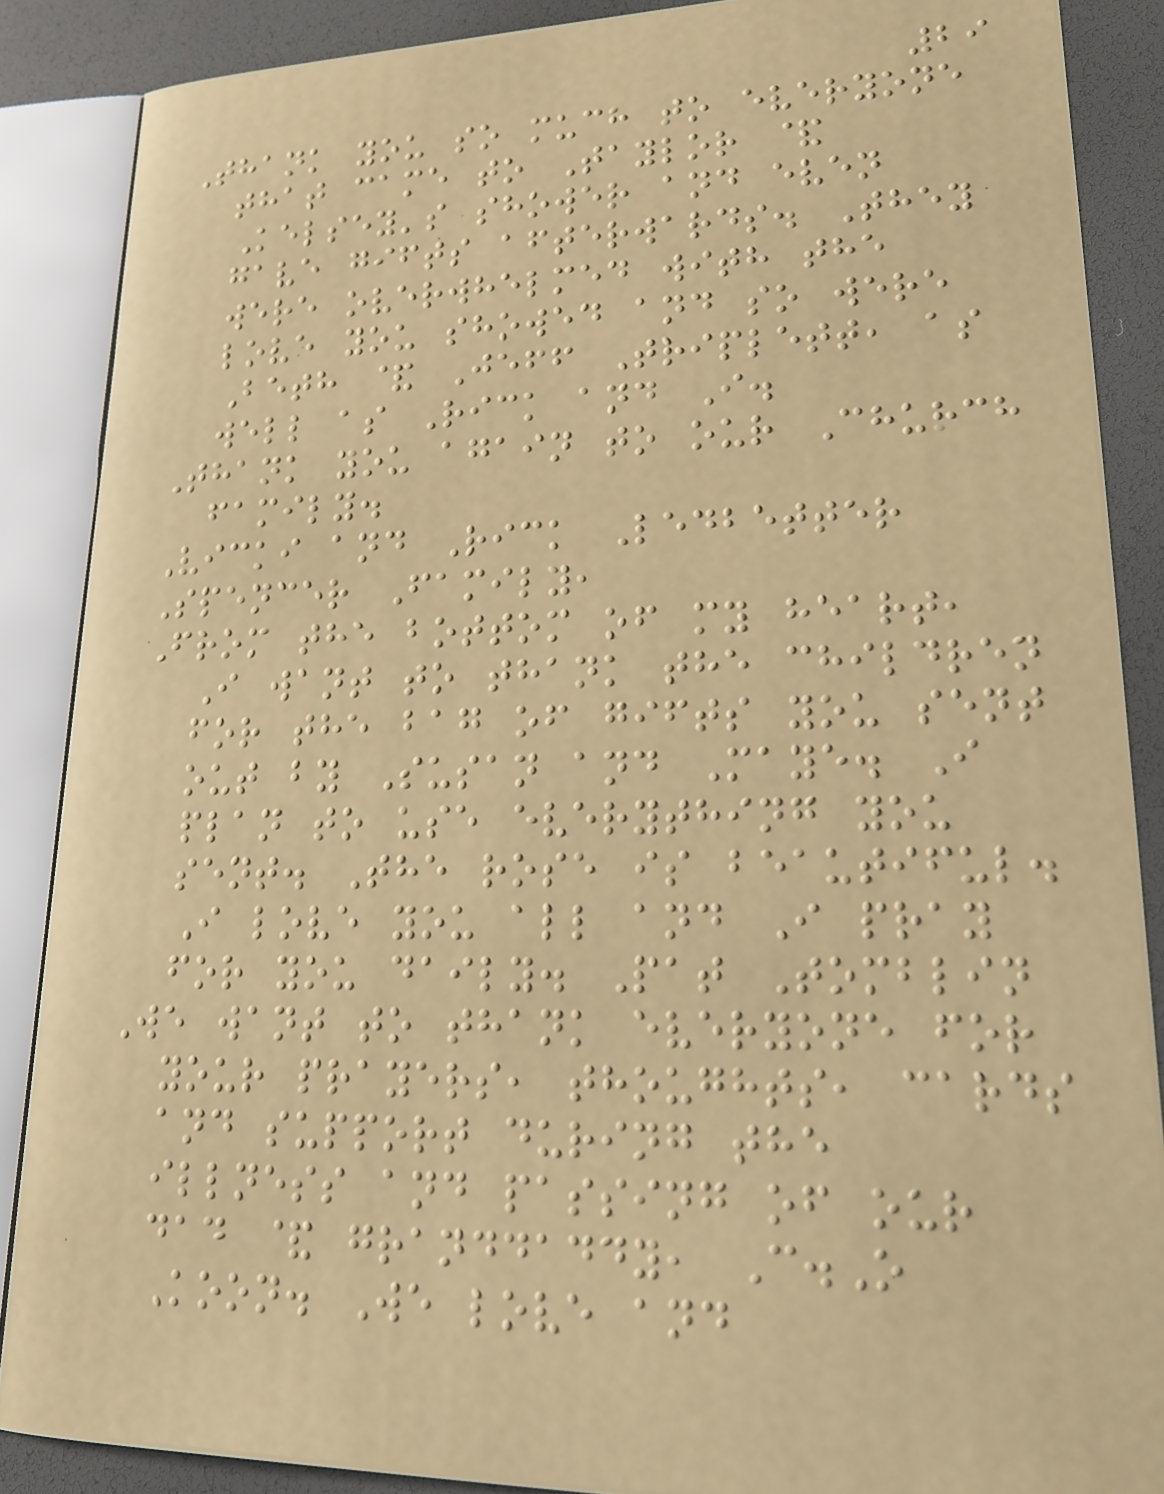29
Thank you so much to everyone
that came to Taylor &
Kelsey's shower and even
gave gifts afterwards. They
were overwhelmed with the
love you showed and so were
Beth & Jeff Triplett, as
well as Rick and I.
Thank you again to our Church
family.
Vicki and Rick Ledbetter
Spencer Family,
From the bottom of my heart,
I want to thank the children
for the bag of gifts you sent
out by Susan and Maye. I
plan to use everything you
sent. The rose is beautiful.
I love you all and I pray
for you daily. Pat Tomblin
We want to thank everyone for
your prayers, thoughts, cards
and support during the
illness and passing of our
dad & granddaddy, C.O
Koon. We love and
